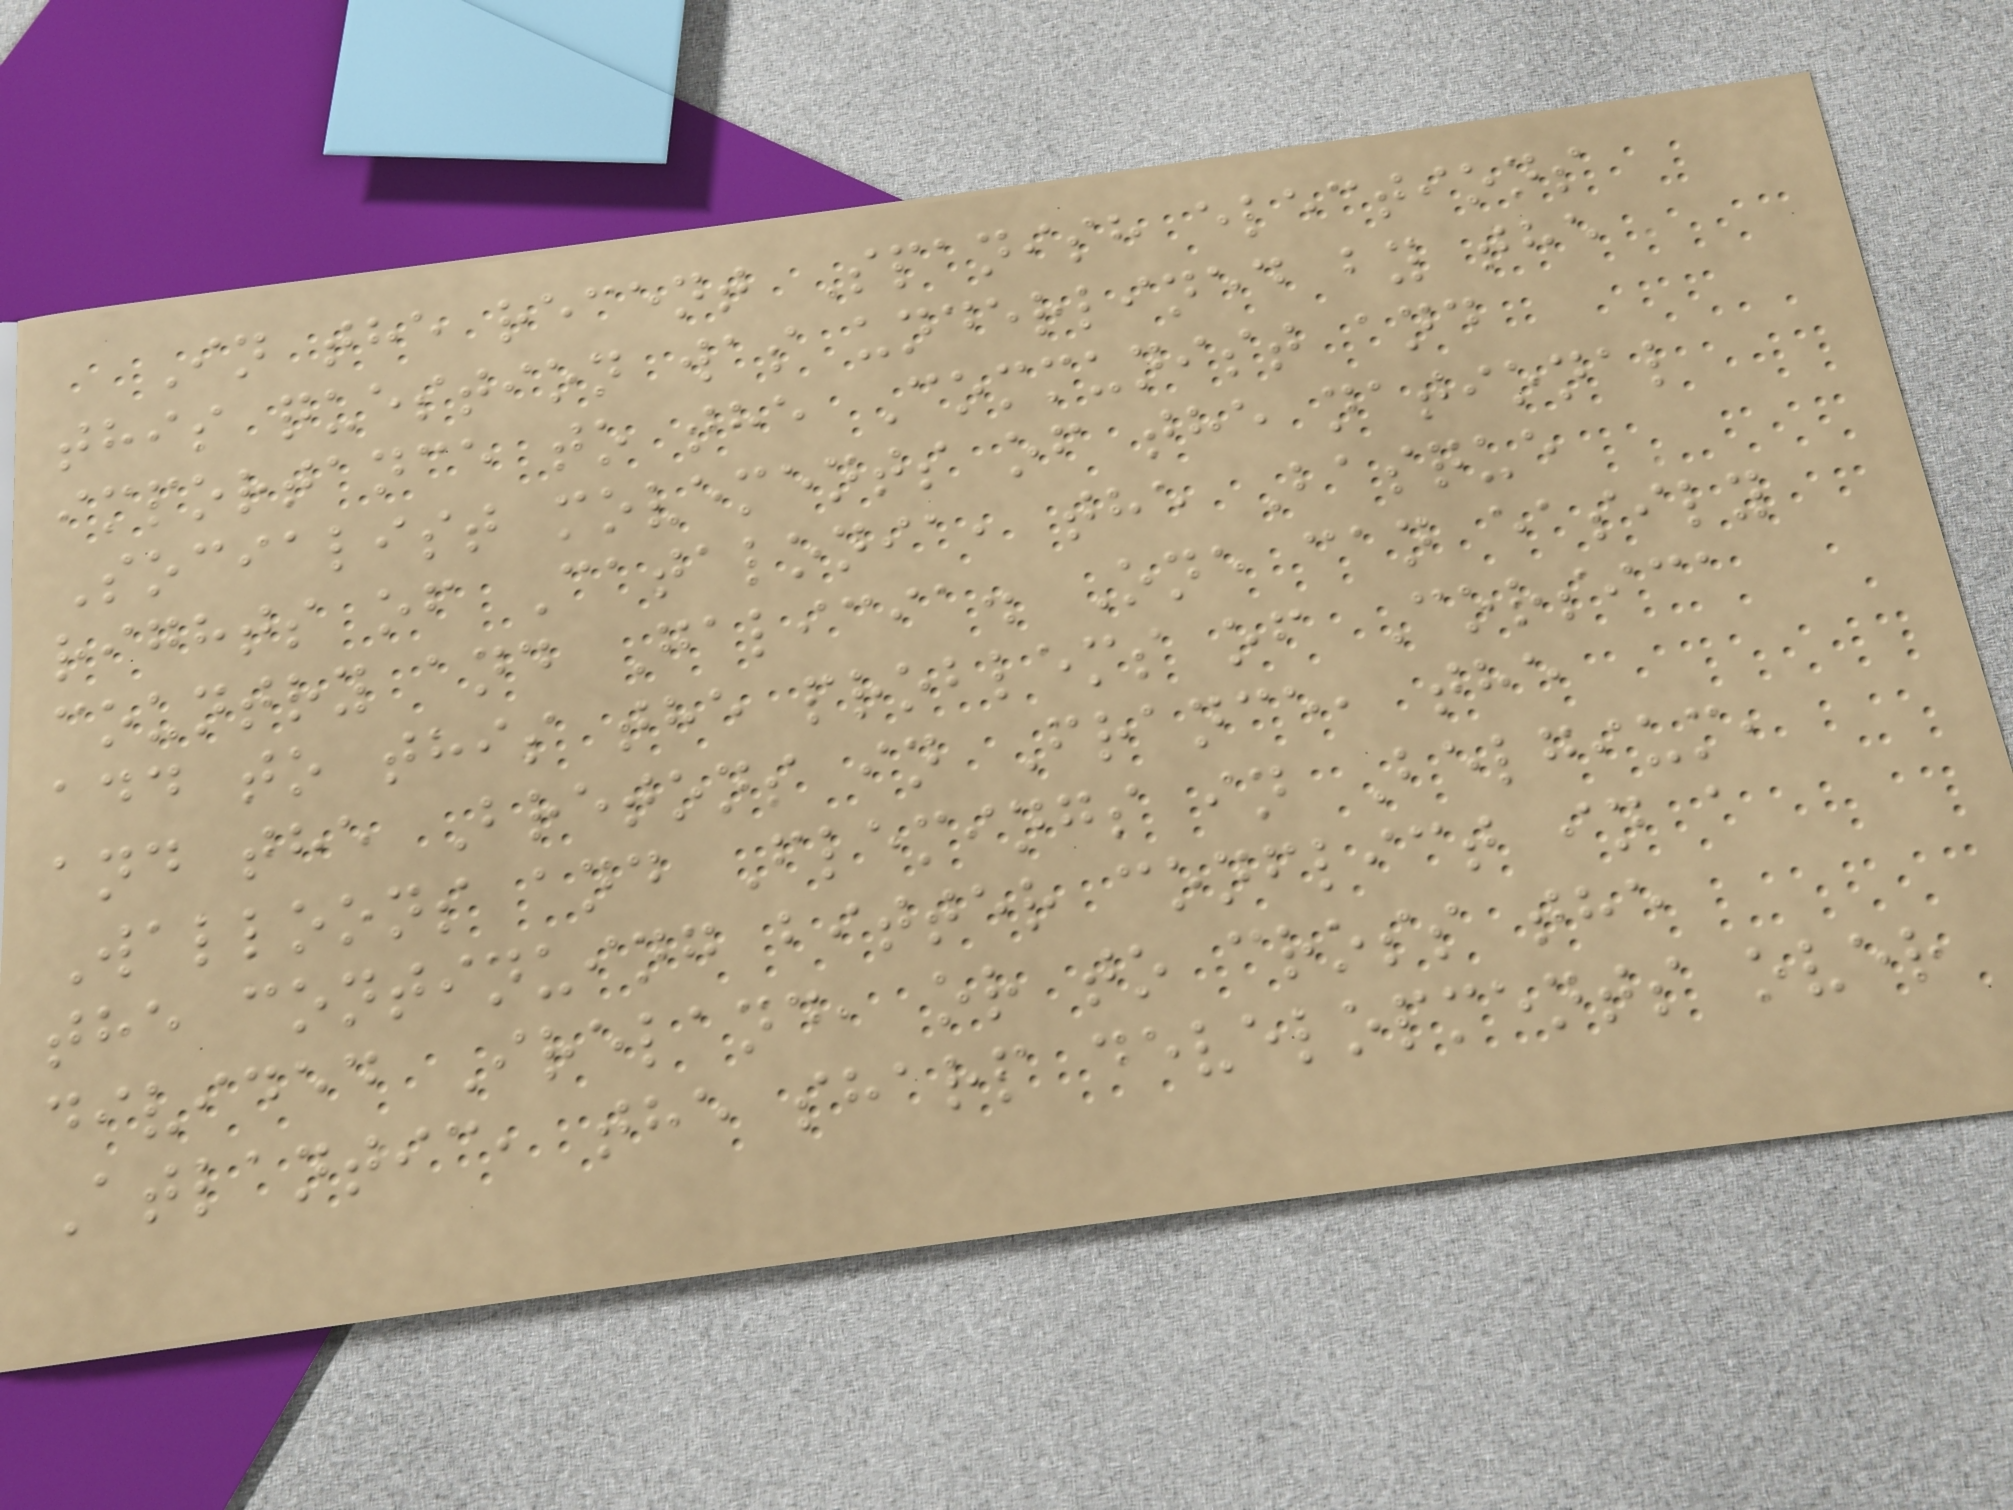In the recent Spanish elections
this question was underlined by the
importance to the Communist and
Socialist movements of the national
rights of Catalonia, the Basque
country and Galicia. One can easily
add to this the problems of Corsica
and the Bretons in France, the
Walloons and Flemings in Belgium,
the continuing bitter conflict in a
divided Ireland, or to cross the
Atlantic, the sharp developments over
